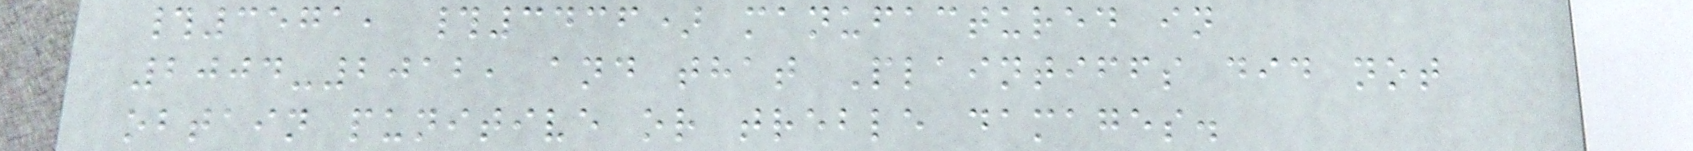#3571, #3436) manufactured in
2004-2012, and that Plaintiffs did not
obtain punitive or treble damages.
